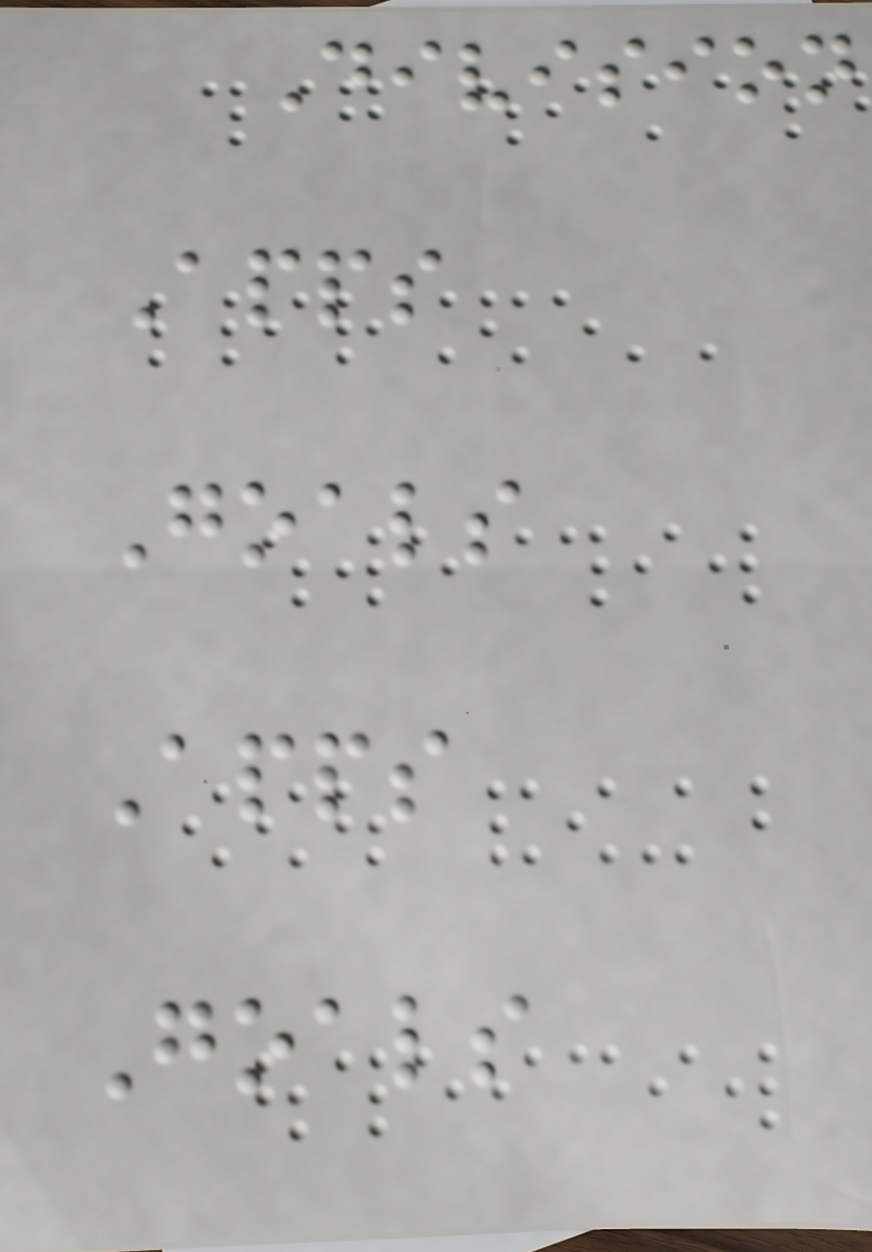Division
Apps
Goals
Apps
Goals
